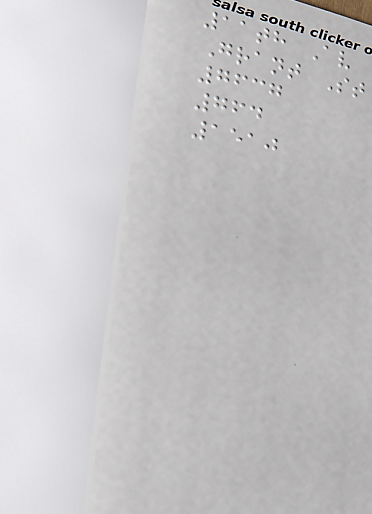11th Av
Grant St
7637
764
1510
